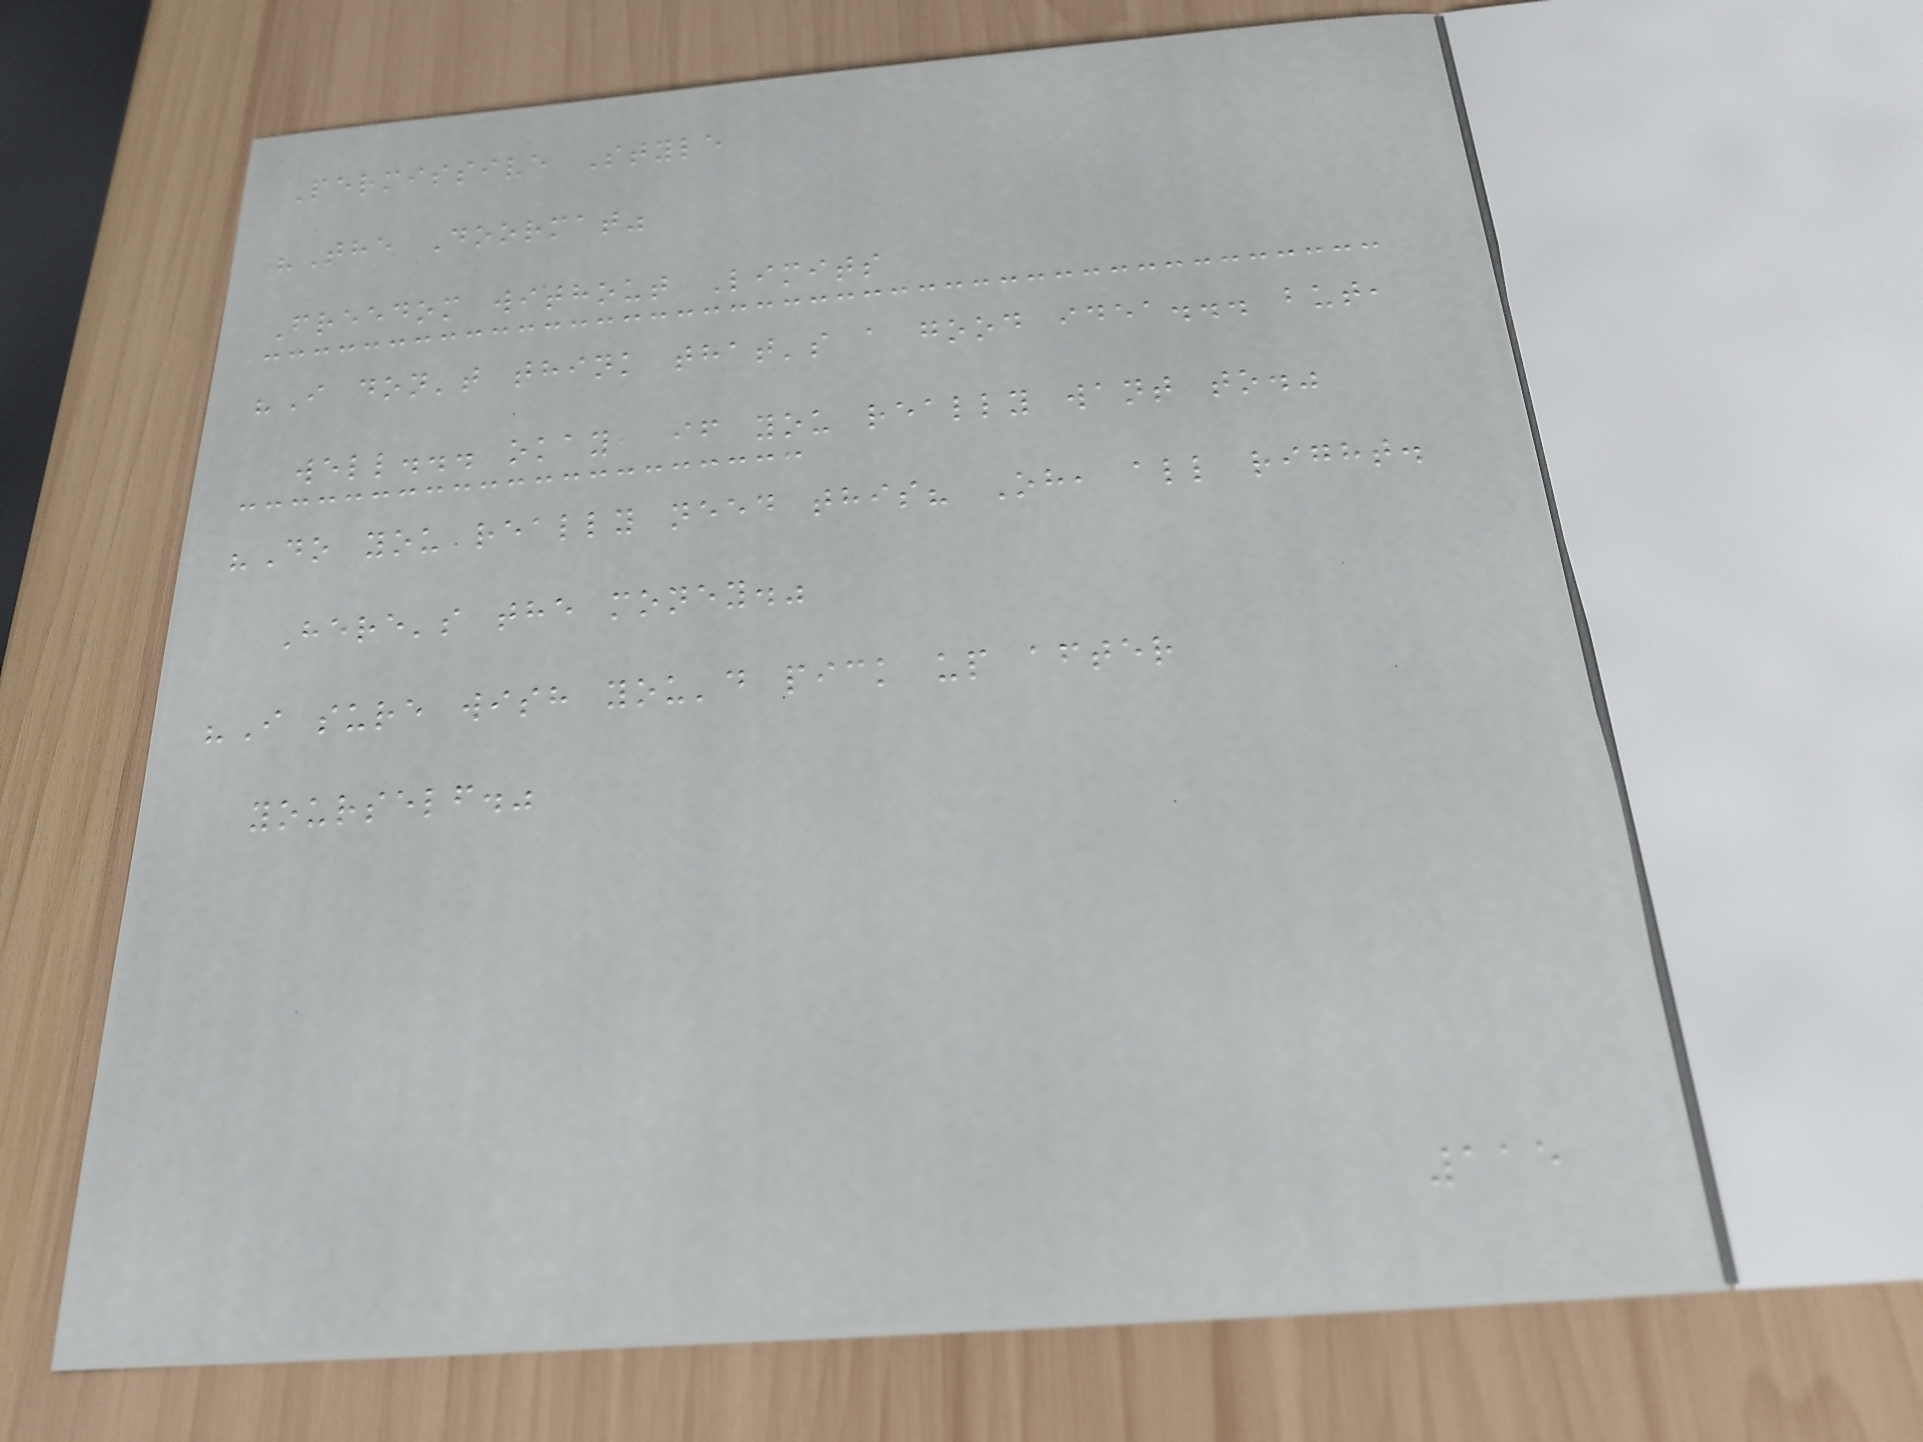Permissive Style
"The Doormat"
Freedom without Limits
"I don't think that's a good idea... but,
well... okay, if you really want to."
"Do you really need this? Oh, all right.
Here's the money."
"I sure wish you'd pick up after
yourself."
115
